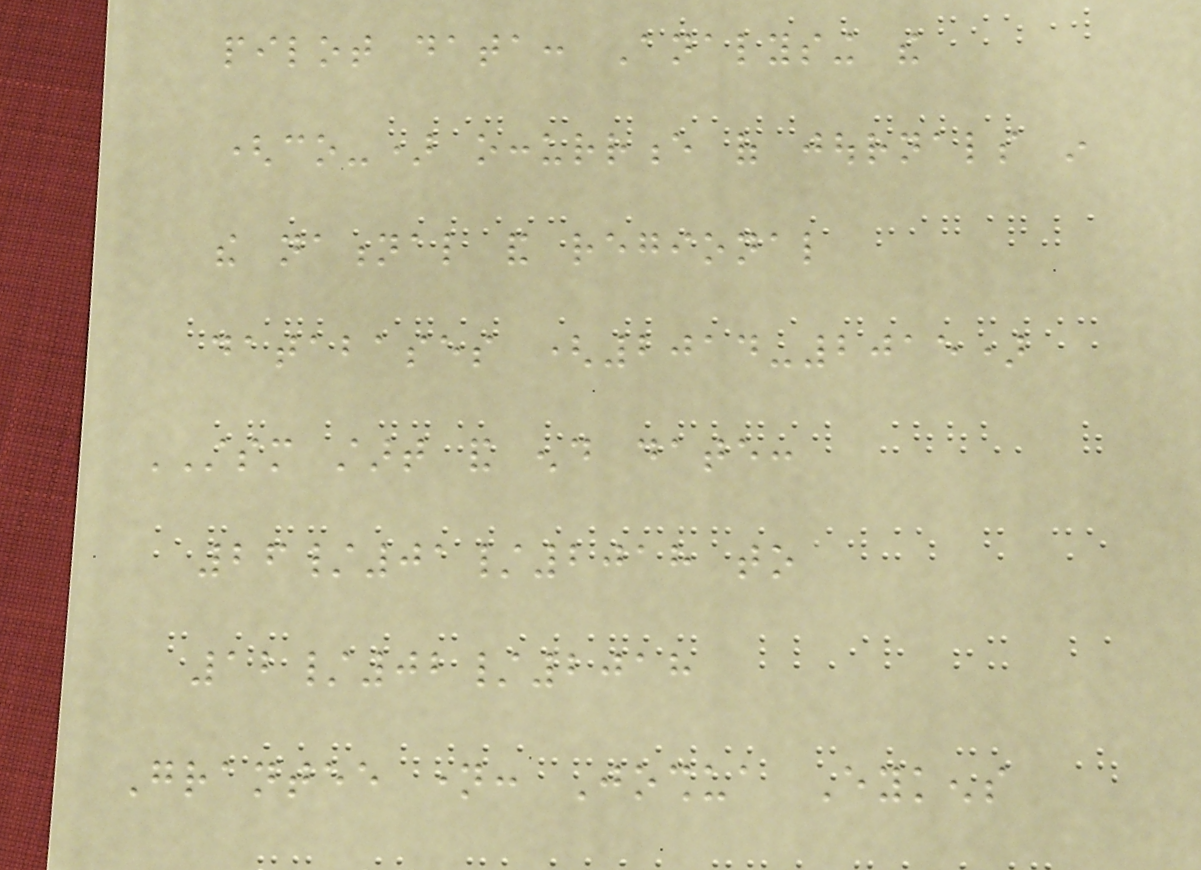pilot data: Analysing the
(co-) occurrence of journals in
the national and regional
databases (2014-2015)
STSM start and end date:
26/01/2018 to
12/02/2018
Grantee name: Joshua Eykens
